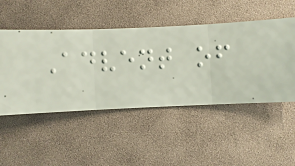Advent of
